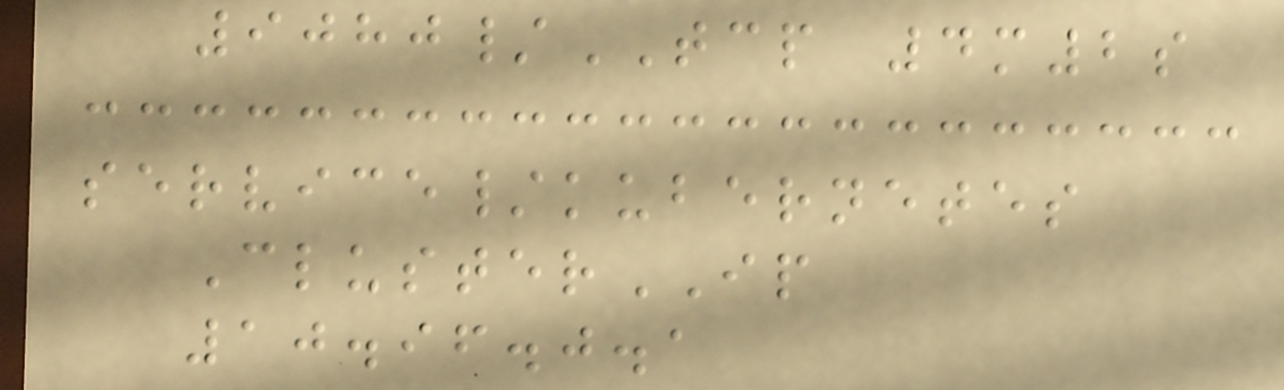9080/TCP 4m2s
service/kubernetes
ClusterIP
10.96.0.1
